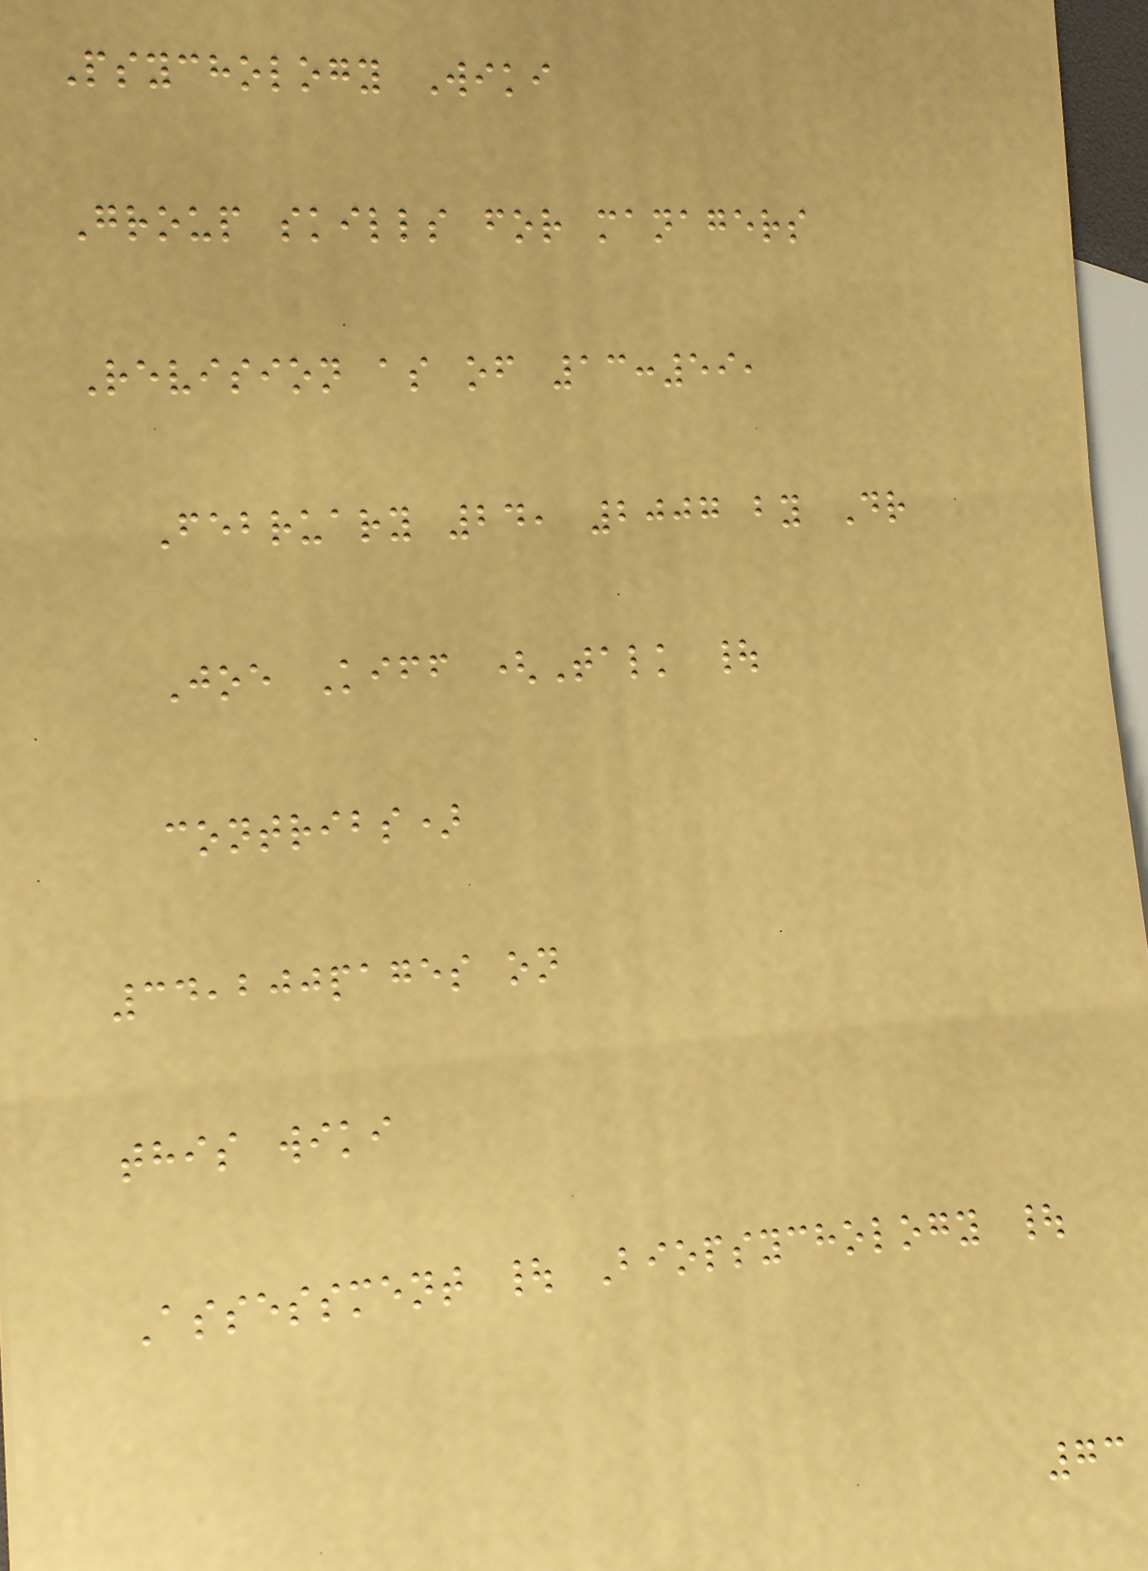Psychology Wiki
Group skills for managers
Revision as of 13:59,
February 24, 2007 by Dr
Joe Kiff (Talk |
contribs)
34,200pages on
this wiki
Assessment | Biopsychology |
73
